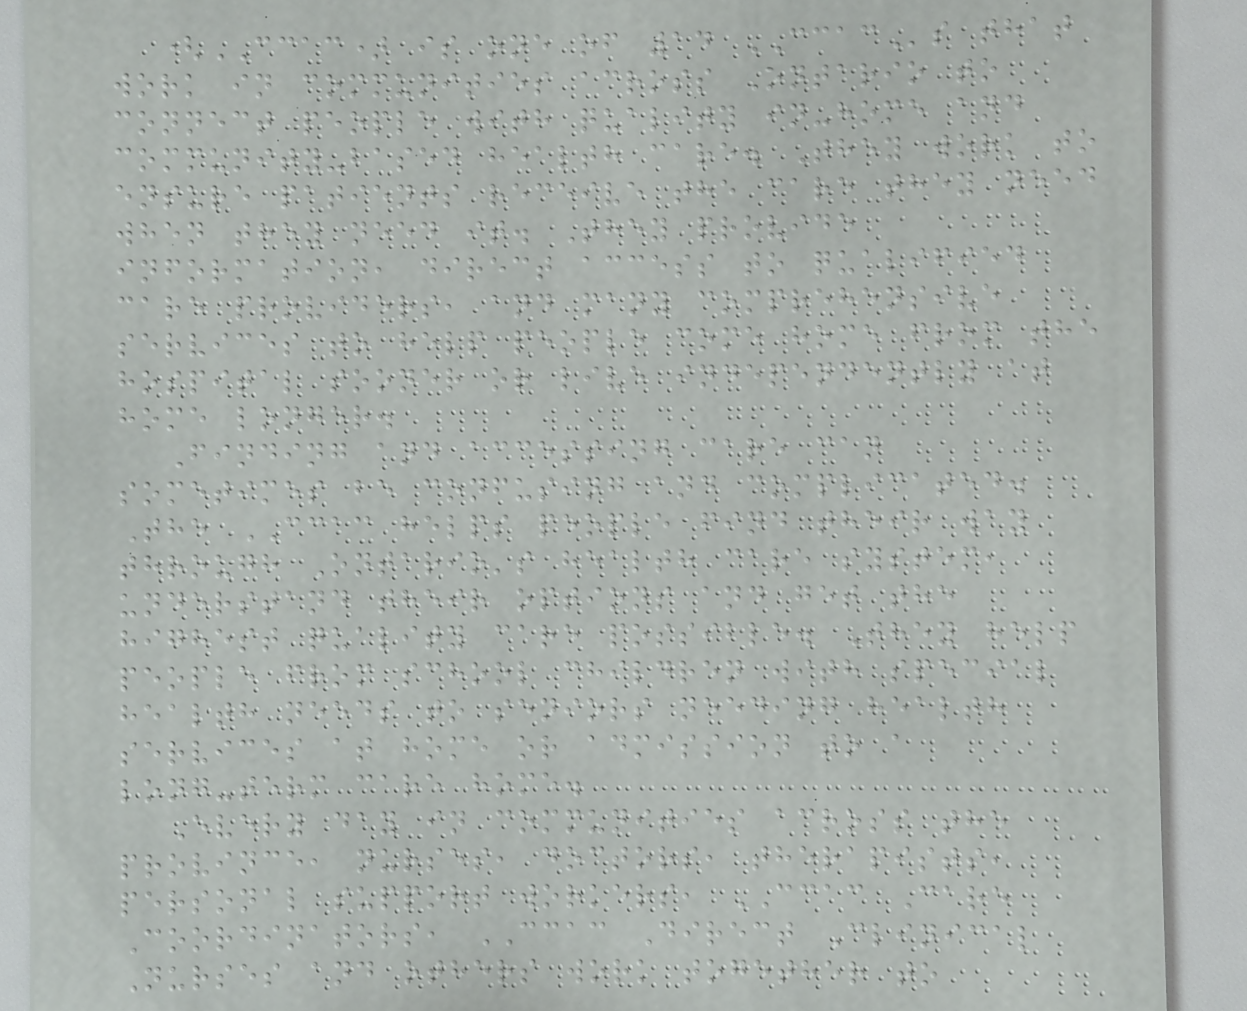(CCAC) is one of 14 CCACs that
work in communities across Ontario to
connect people with quality in-home and
community-based health care. They work to
ensure patients receive the care they need
when they need it. They provide
information, direct access to qualified
care providers, and many comprehensive
services to help people come home from the
hospital sooner or live independently at
home longer.
Finding and accessing care can
sometimes be confusing and complicated.
The CCAC helps people find their way
through Ontario's health care system,
understand their options and get the
highest quality care possible. They help
people from school children with special
health needs to seniors needing health
services at home or admission to a
long-term care home.
Every day in communities across the
province, nurses, doctors, therapists,
personal support workers, CCAC Care
Coordinators, CCAC Direct Clinical
Nurses and others work together to
